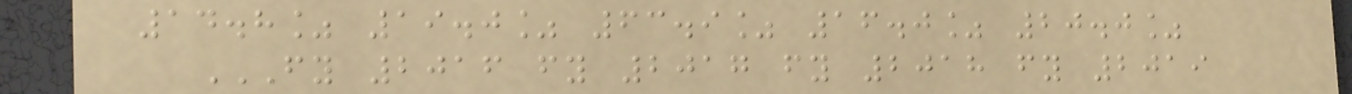14.8% 19.0% 63.9% 16.0% 20.0%
FY 2016 FY 2017 FY 2018 FY 2019
